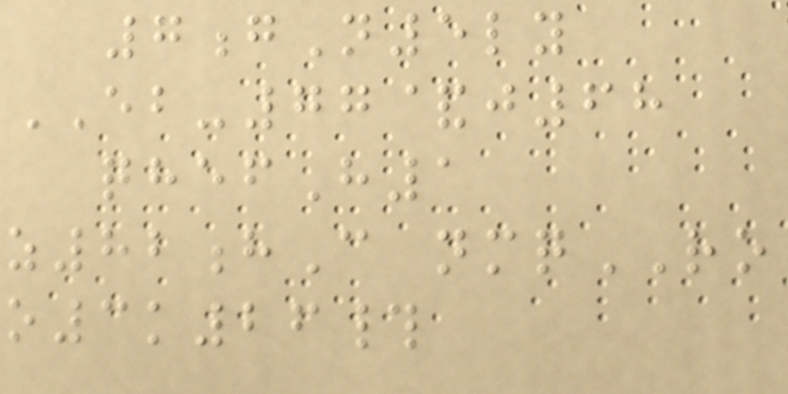7gN5ly
EB-77&j68
qhefH1
z82hC nmqRO
o3k26#
